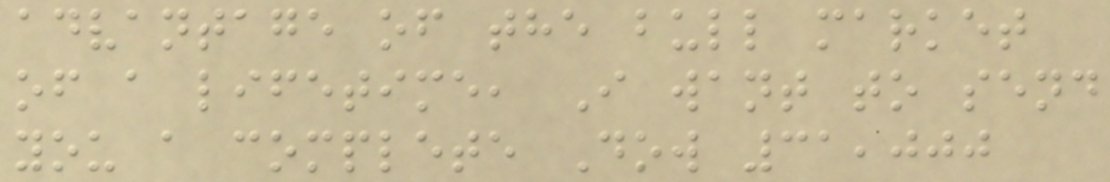advantage of the bull market
of a lifetime, I want to send
you a complete Dow 31,000
